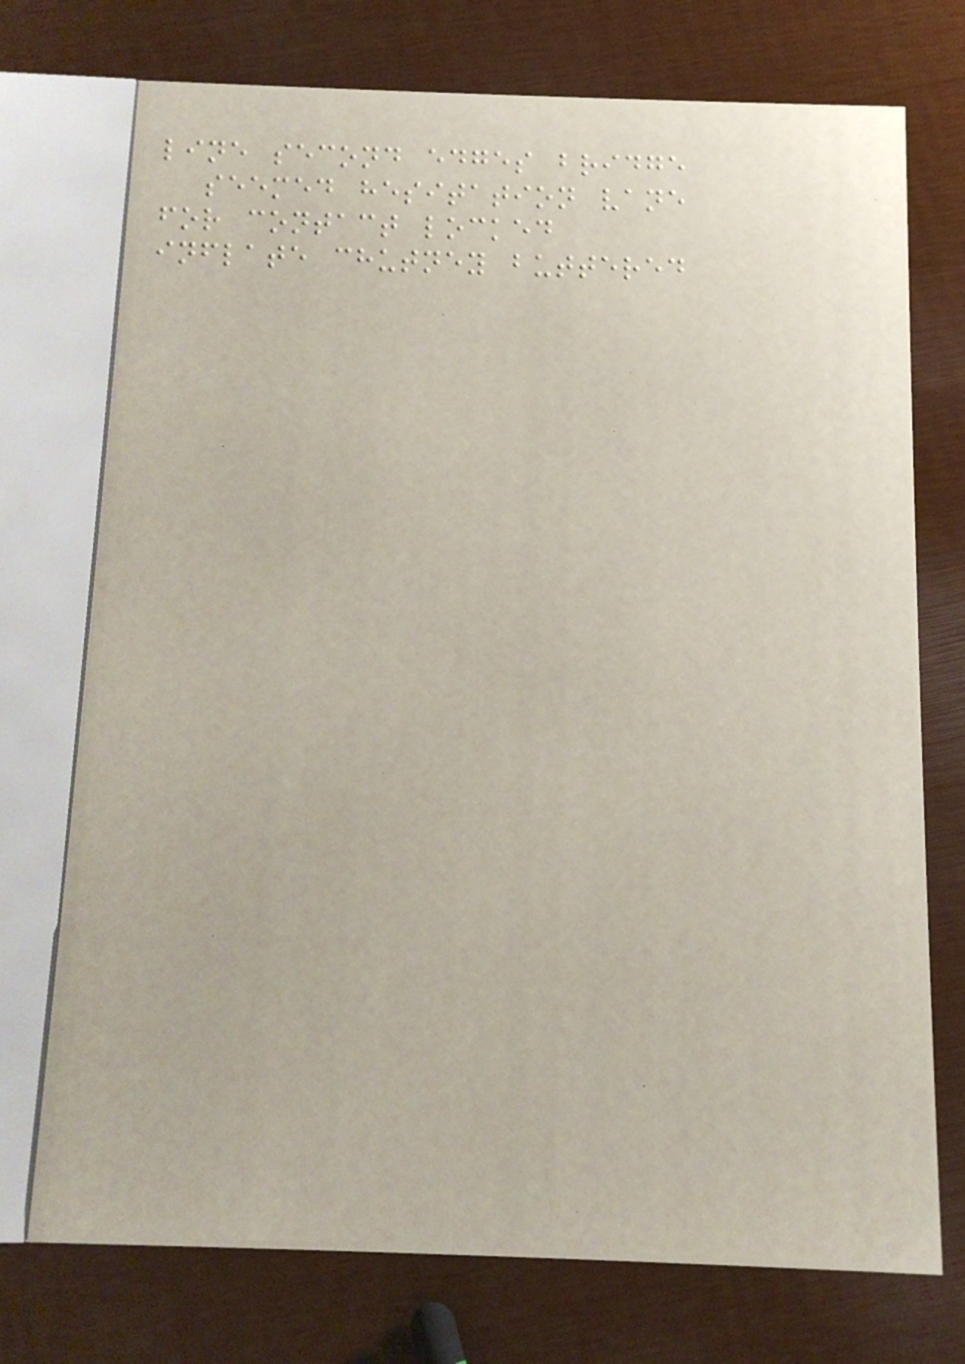line second edges bridge
seemed hesitation vane
for contact locked
inflate chutney buttered
